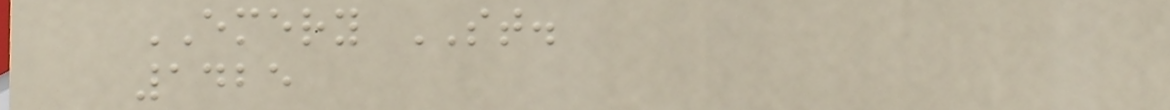EMERY ST.
1425
